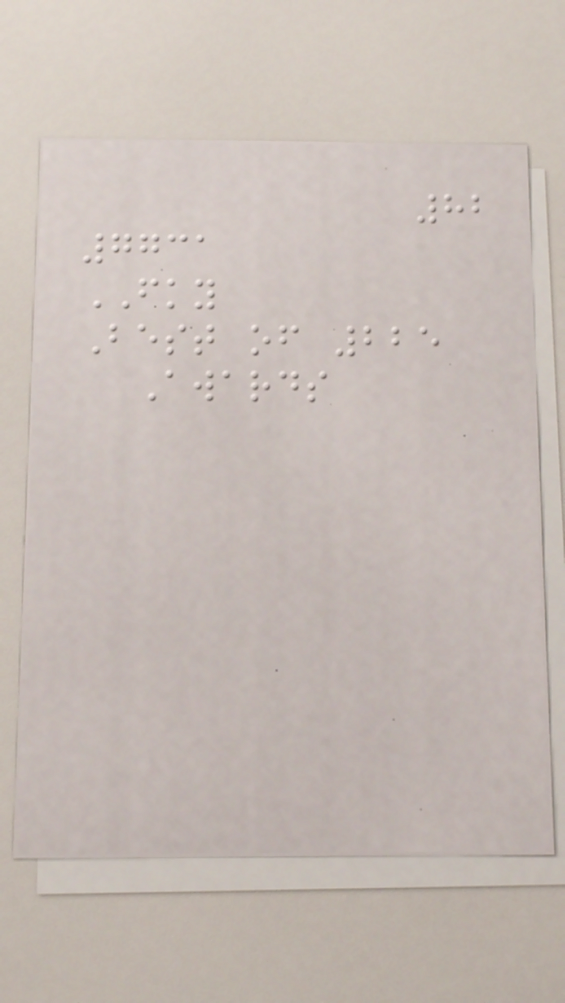82
7731
FKY
Best of 225
Awards
